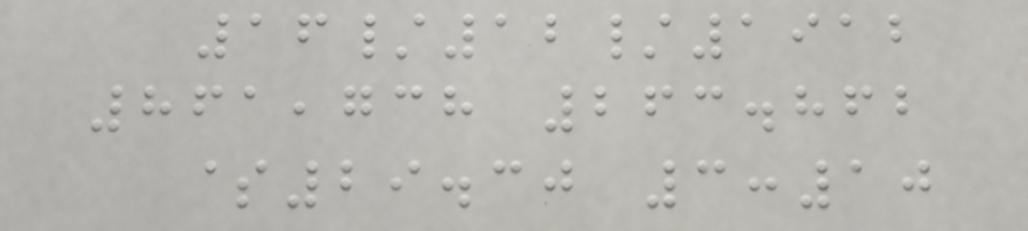16/12/1912
861,738 263.862
$29.30 3:10
